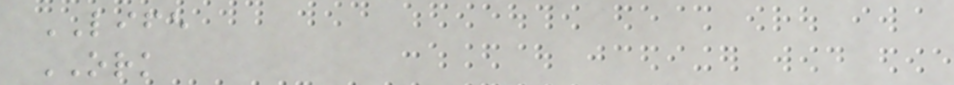LIFE
ORK
